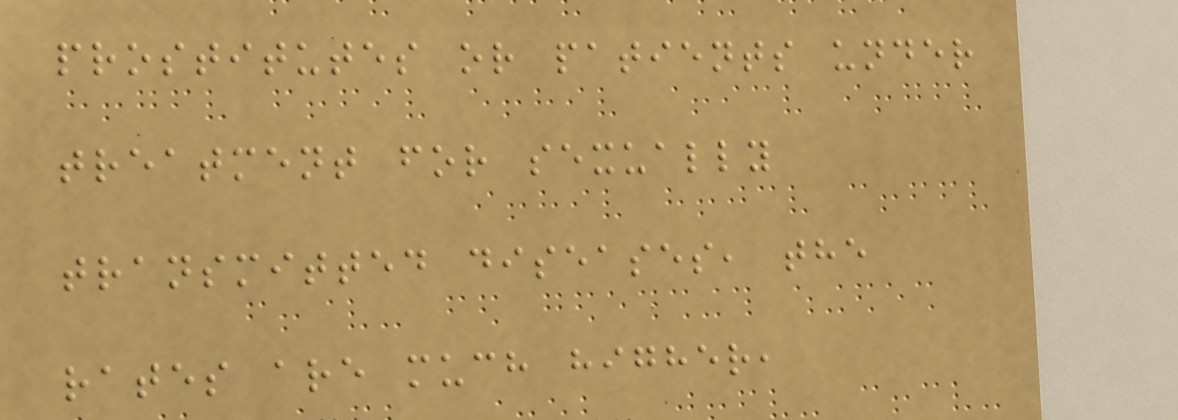prostitutes or patients under
treatment for sexually
transmitted diseases, the
rates are much higher,
